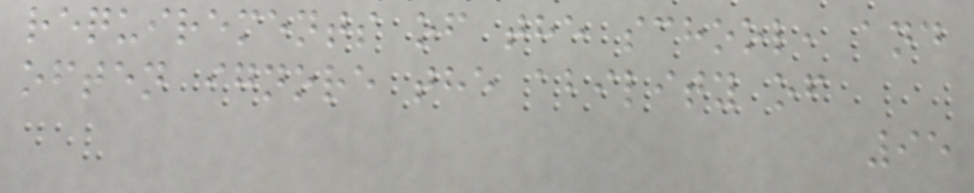requirements of the school, and
often ignore the ability of
95
